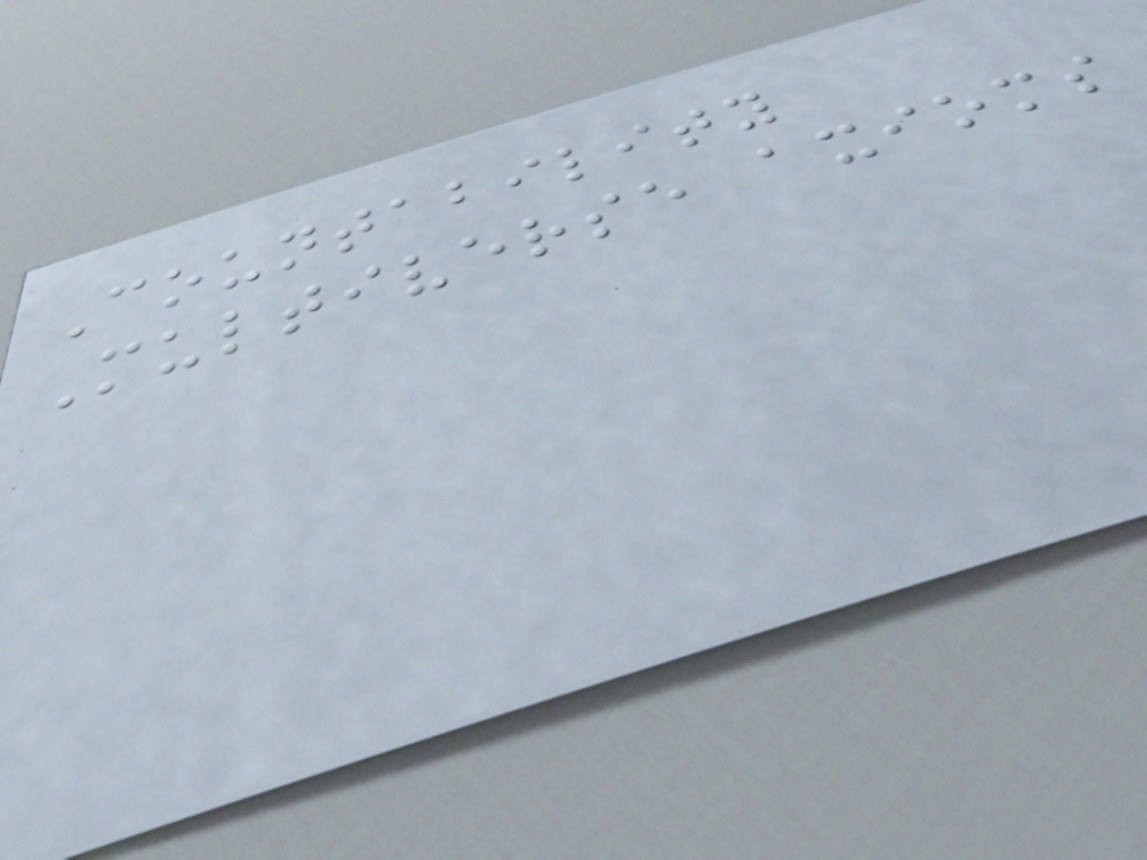Countability
Multiverse axioms
